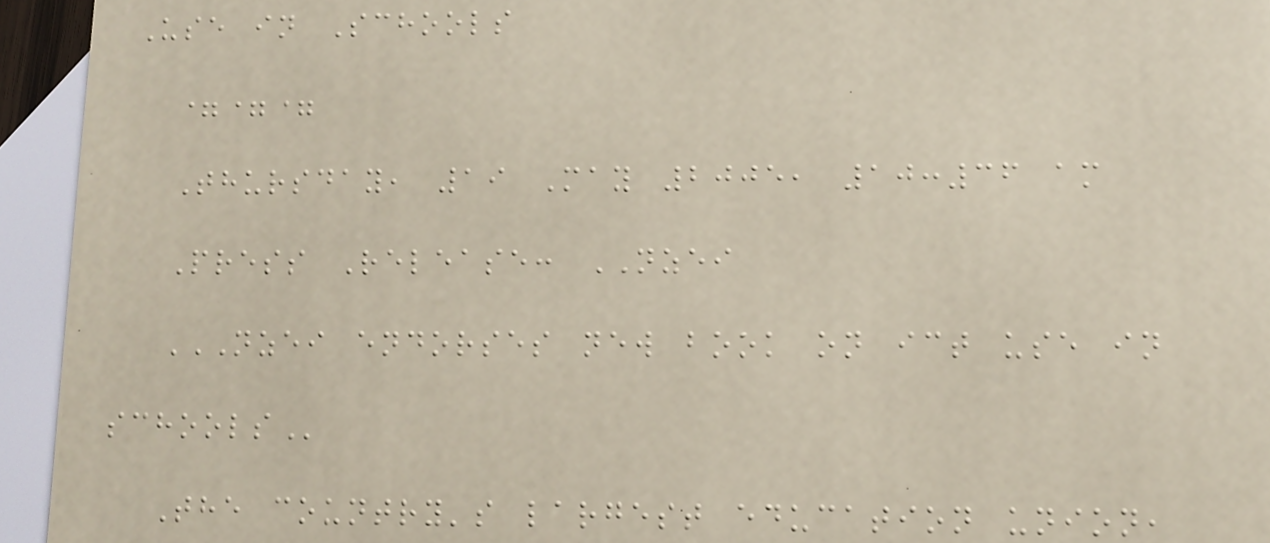Use in Schools
===
Thursday, 19 May 2005, 10:36 am
Press Release: NZEI
NZEI ENDORSES NEW BOOK ON ICT USE IN
SCHOOLS
The country's largest education union,
